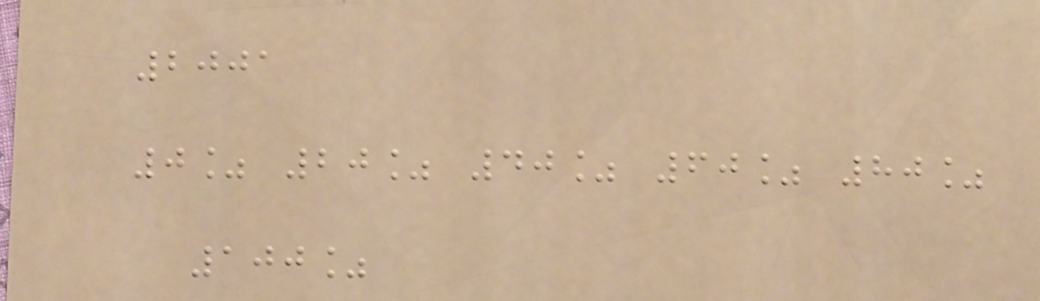2001
0% 20% 40% 60% 80%
100%
